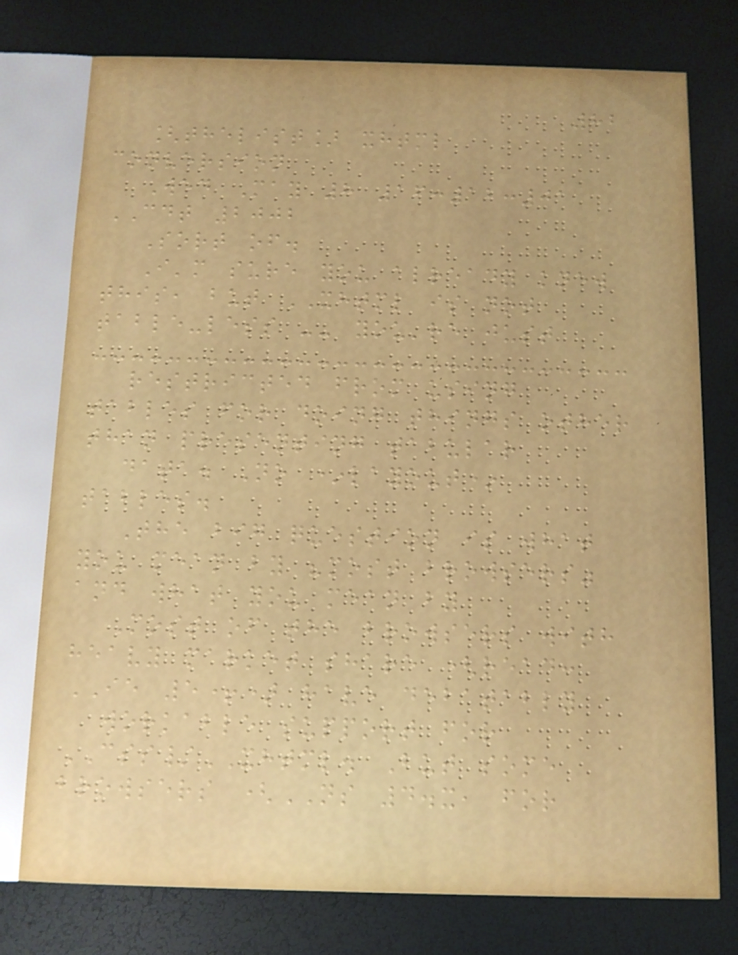82
[thelist] xhtml
conversion
Wed May 8 16:12:01
CDT 2002
Sort of.
I'm sure you already knew
this, but XHTML is not
table-less -- you're just
restricted from using
tables for doing things other
than presenting tabular
data. No *layout*
tables.
The big question is what
you mean by "most browsers"
and what you mean by
Most of the browsers with
heavy market share (read:
IE 5+) have debatably
workable support for
CSS/XHTML. But some
browsers (NS 4.x, for
